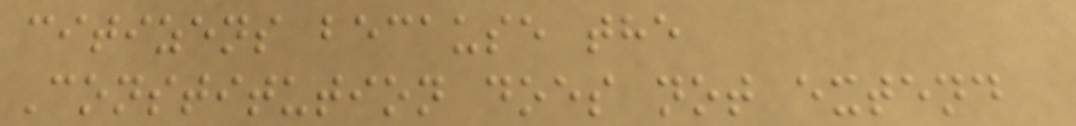citizens because the
Constitution does not extend
